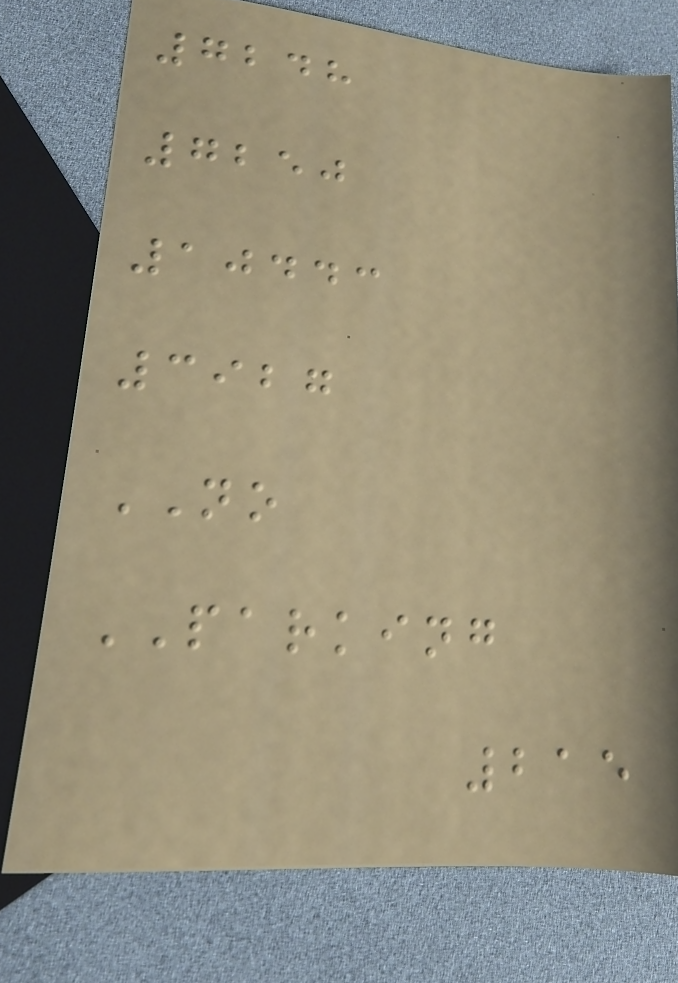7248
7250
10443
3927
NO
PARKING
215
